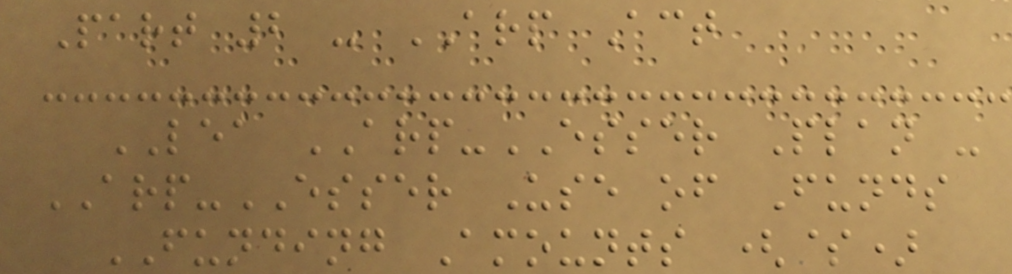Part 2 - ARP Act
LEA ARP-ESSER Plan -
ARP-ESSER Use of Funds
FUNDING Amounts ($)
